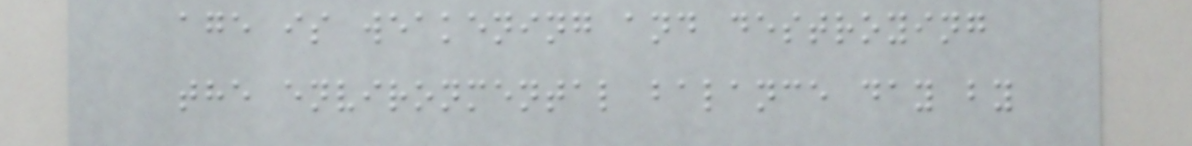age is weakening and destroying
the environmental balance day by
